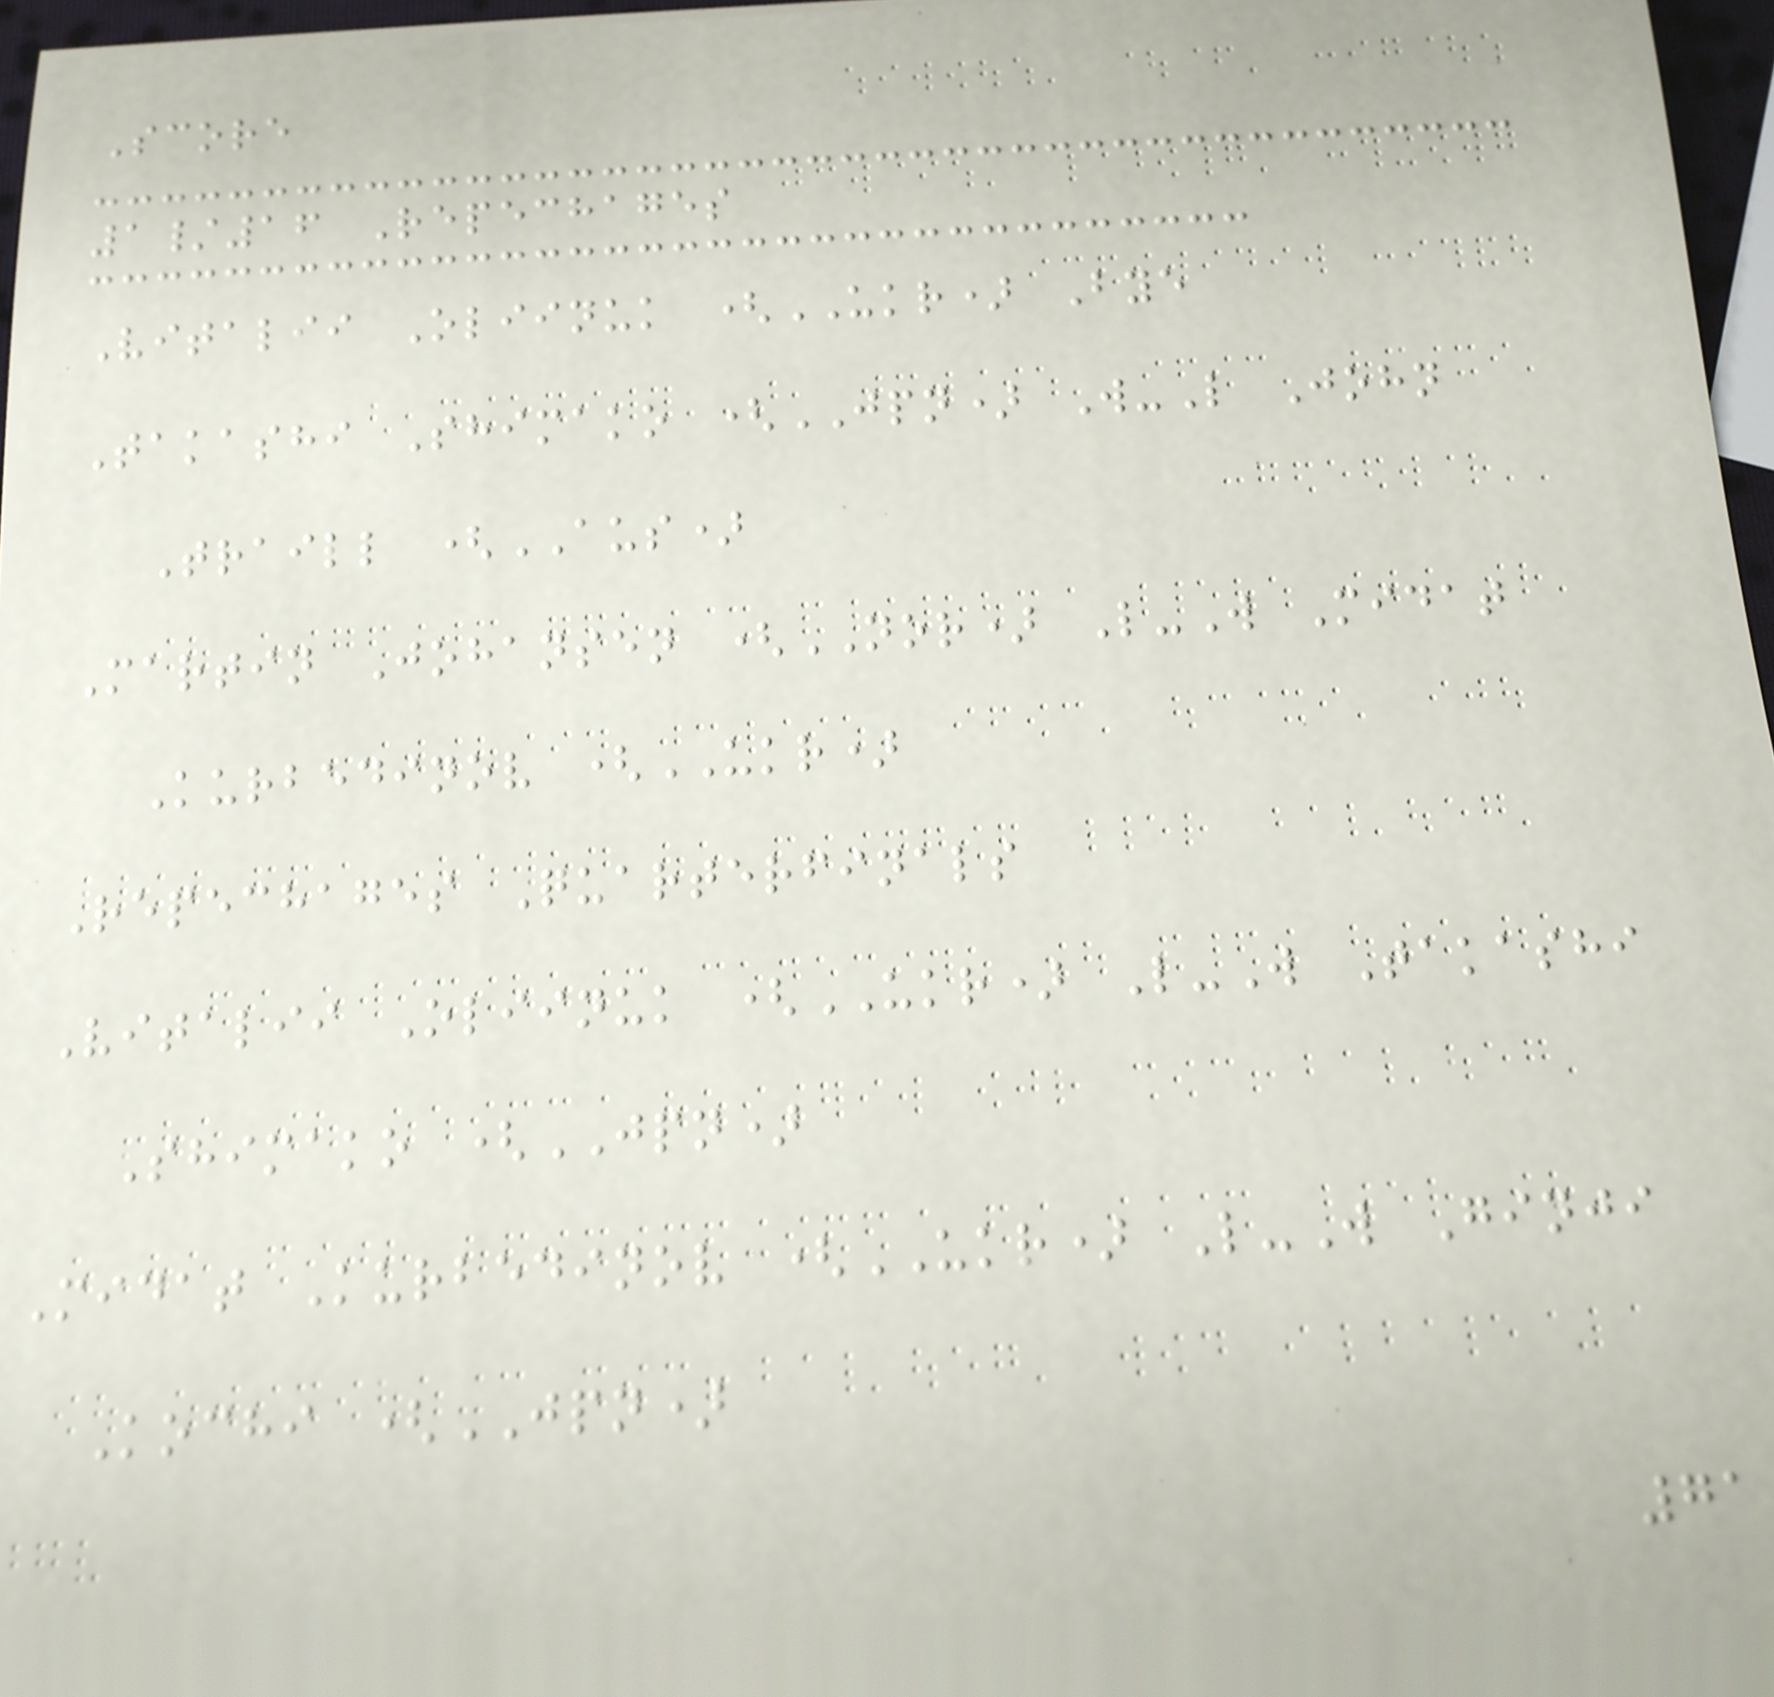Score
1/16 Repechages
Vitalii Oliinuk (UKR) Bye
Takashi Shimako (JPN) W-L John
Traill (AUS)
Martin Johansen (NOR) L-W Midat
Kurbedinov (UKR)
Repechages Quarterfinals
Vitalii Oliinuk (UKR) L-W Takashi
Shimako (JPN)
Midat Kurbedinov (UKR) L-W Ginji
Kochi (JPN)
71
